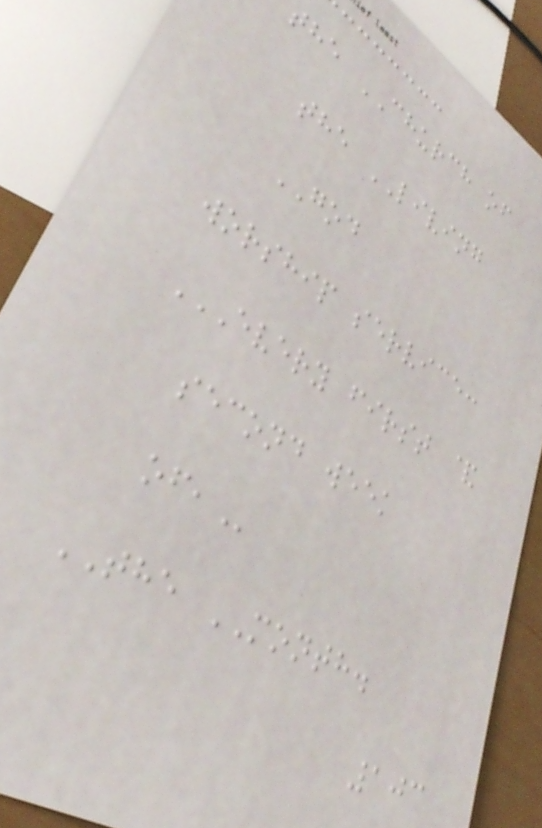the CHURCH of
the LIVING
GOD
worship service:
EVERY FIRST &
SECOND WEEK
OF,
THE MONTH.
103
